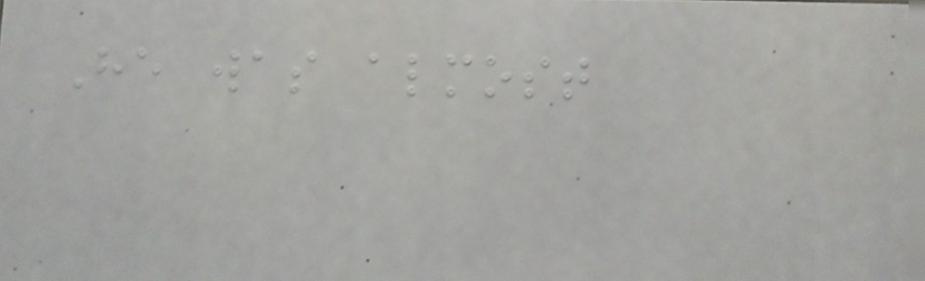He was almost
